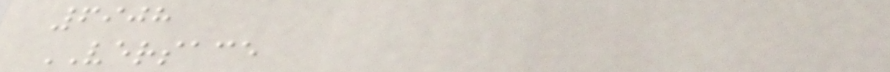6908
VERSACE
